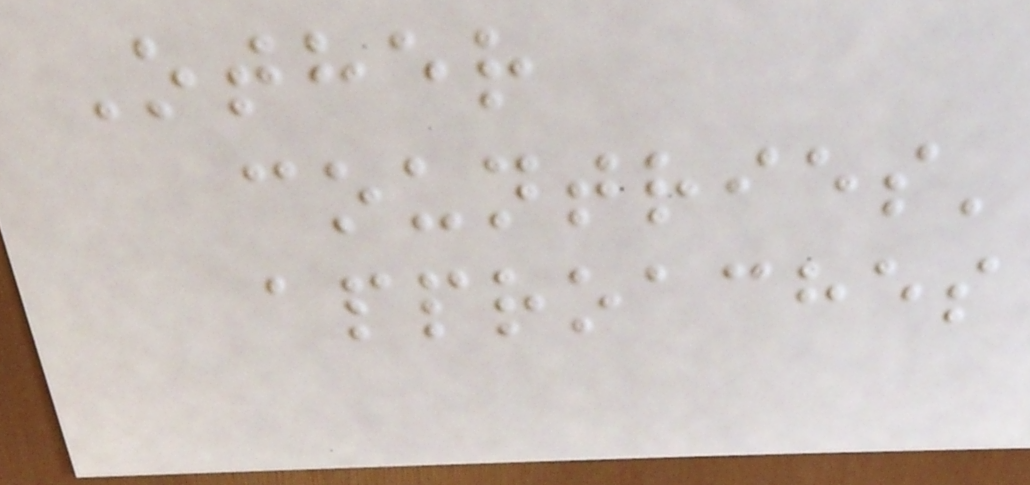Other
countries'
approaches
